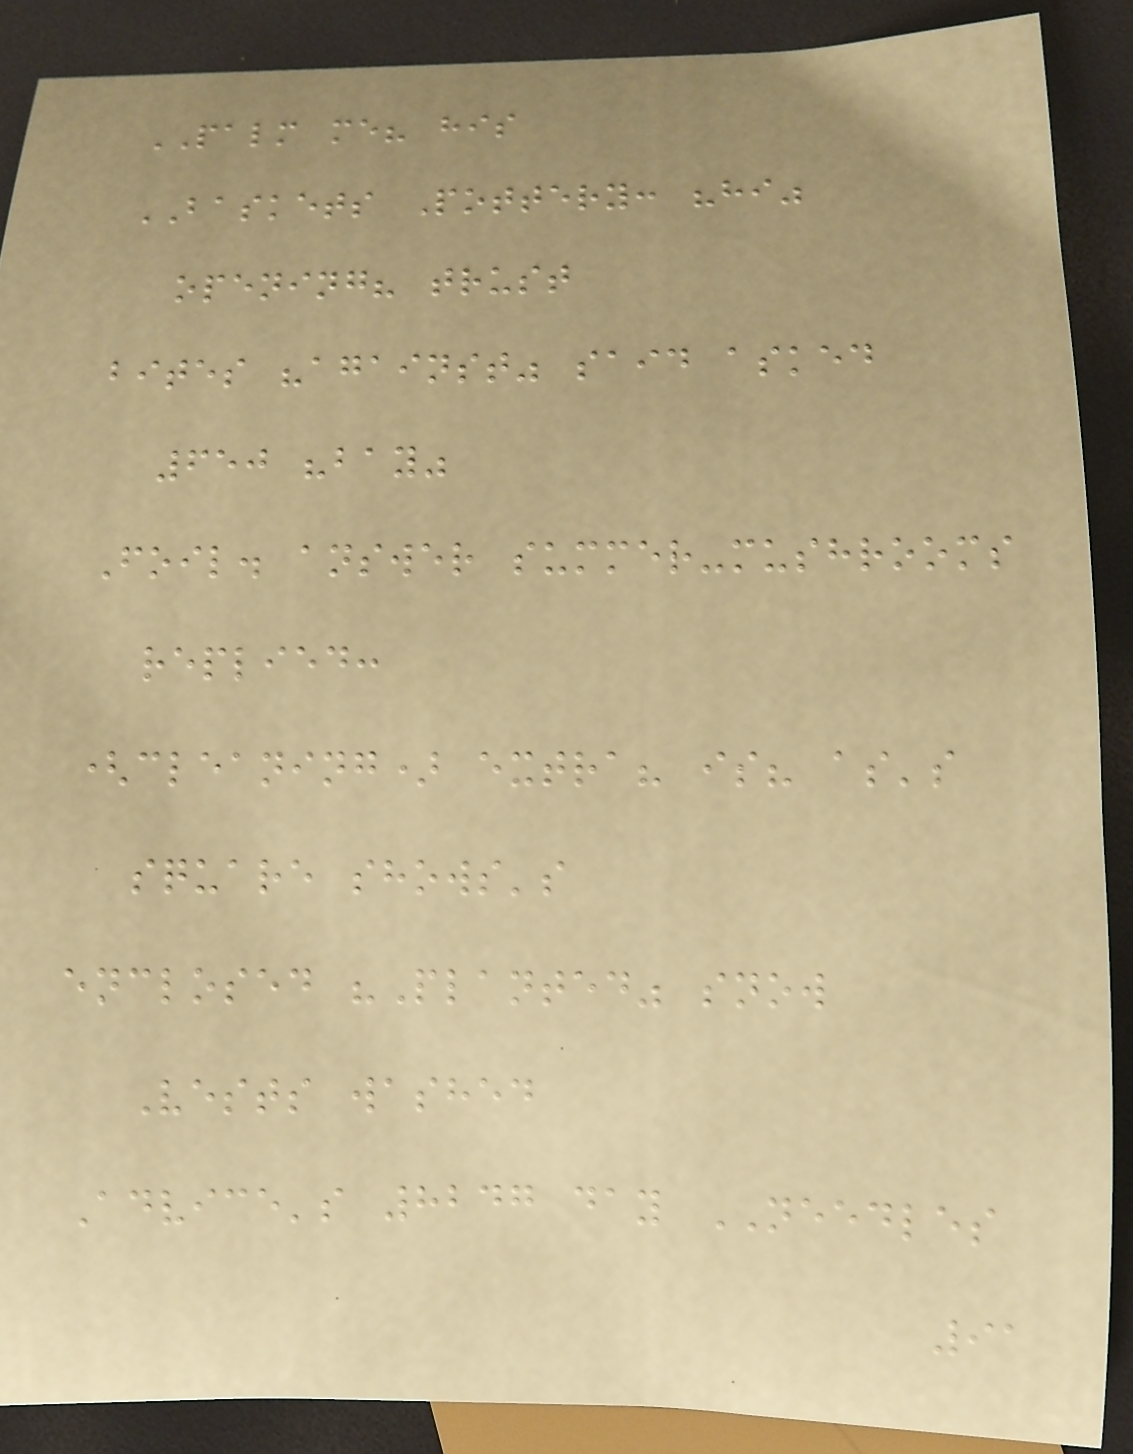PALM me? his
BASKETS Pottery: "hi"
opening? trust
bites "against" said asked
650 "bay"
Foil. answer summer-mushrooms
replied:
(cleaning) extra? is? as's
square shows's
enclosed "Planted" snow
Vests washed
Advice's 8247 day NEEDLES
91
